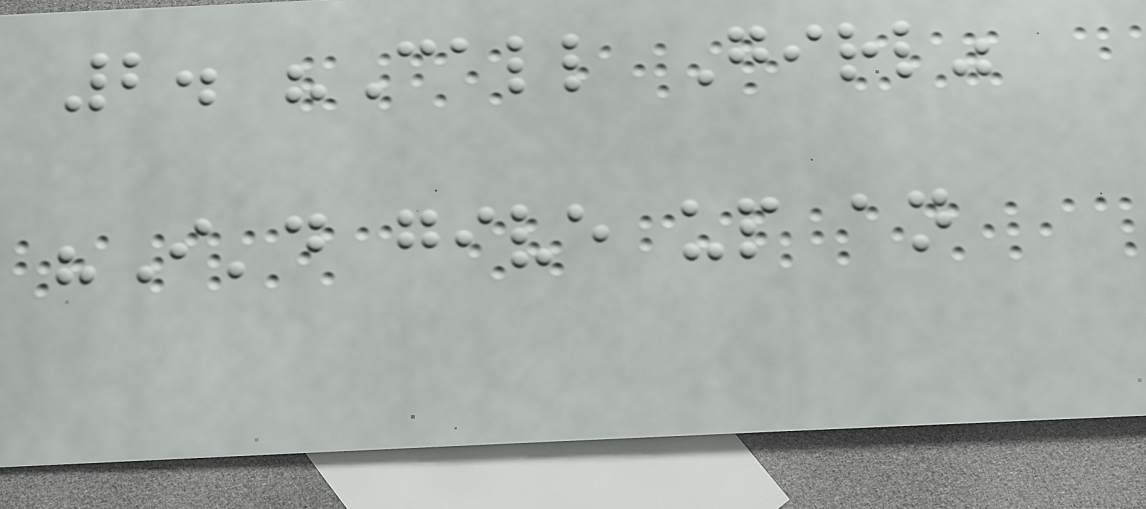2. "Call Girl"
"I'd give up an
